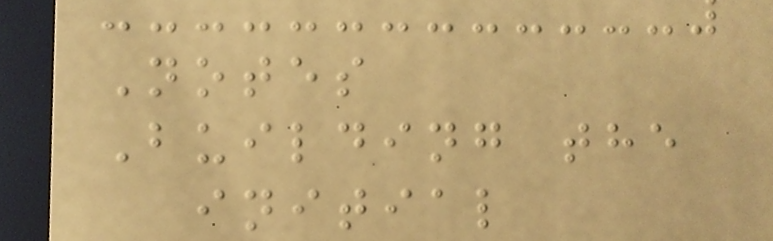Notes
Building the
initial
